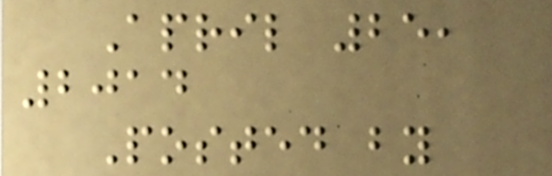April 25,
2014
Posted by
